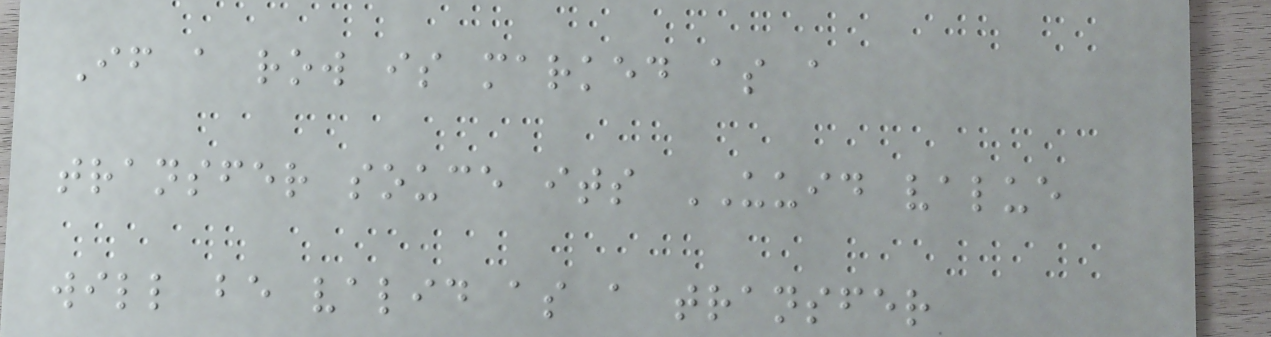If a row is marked as a
transfer souce its UUID value
will be valid as a transfer
